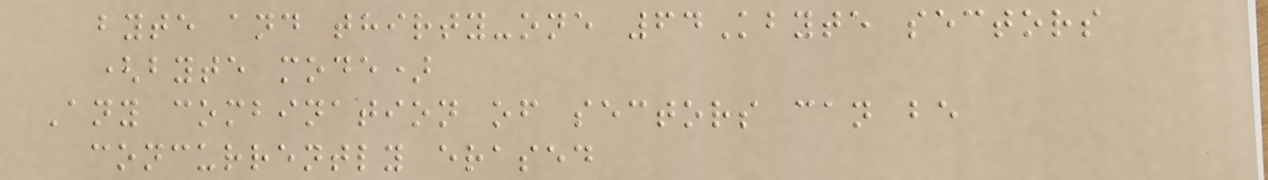byte and thirty-one 64Kbyte sectors
(byte mode)
Any combination of sectors can be
concurrently erased
